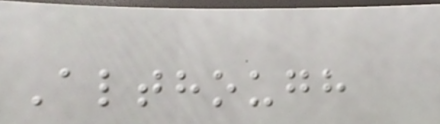Although
